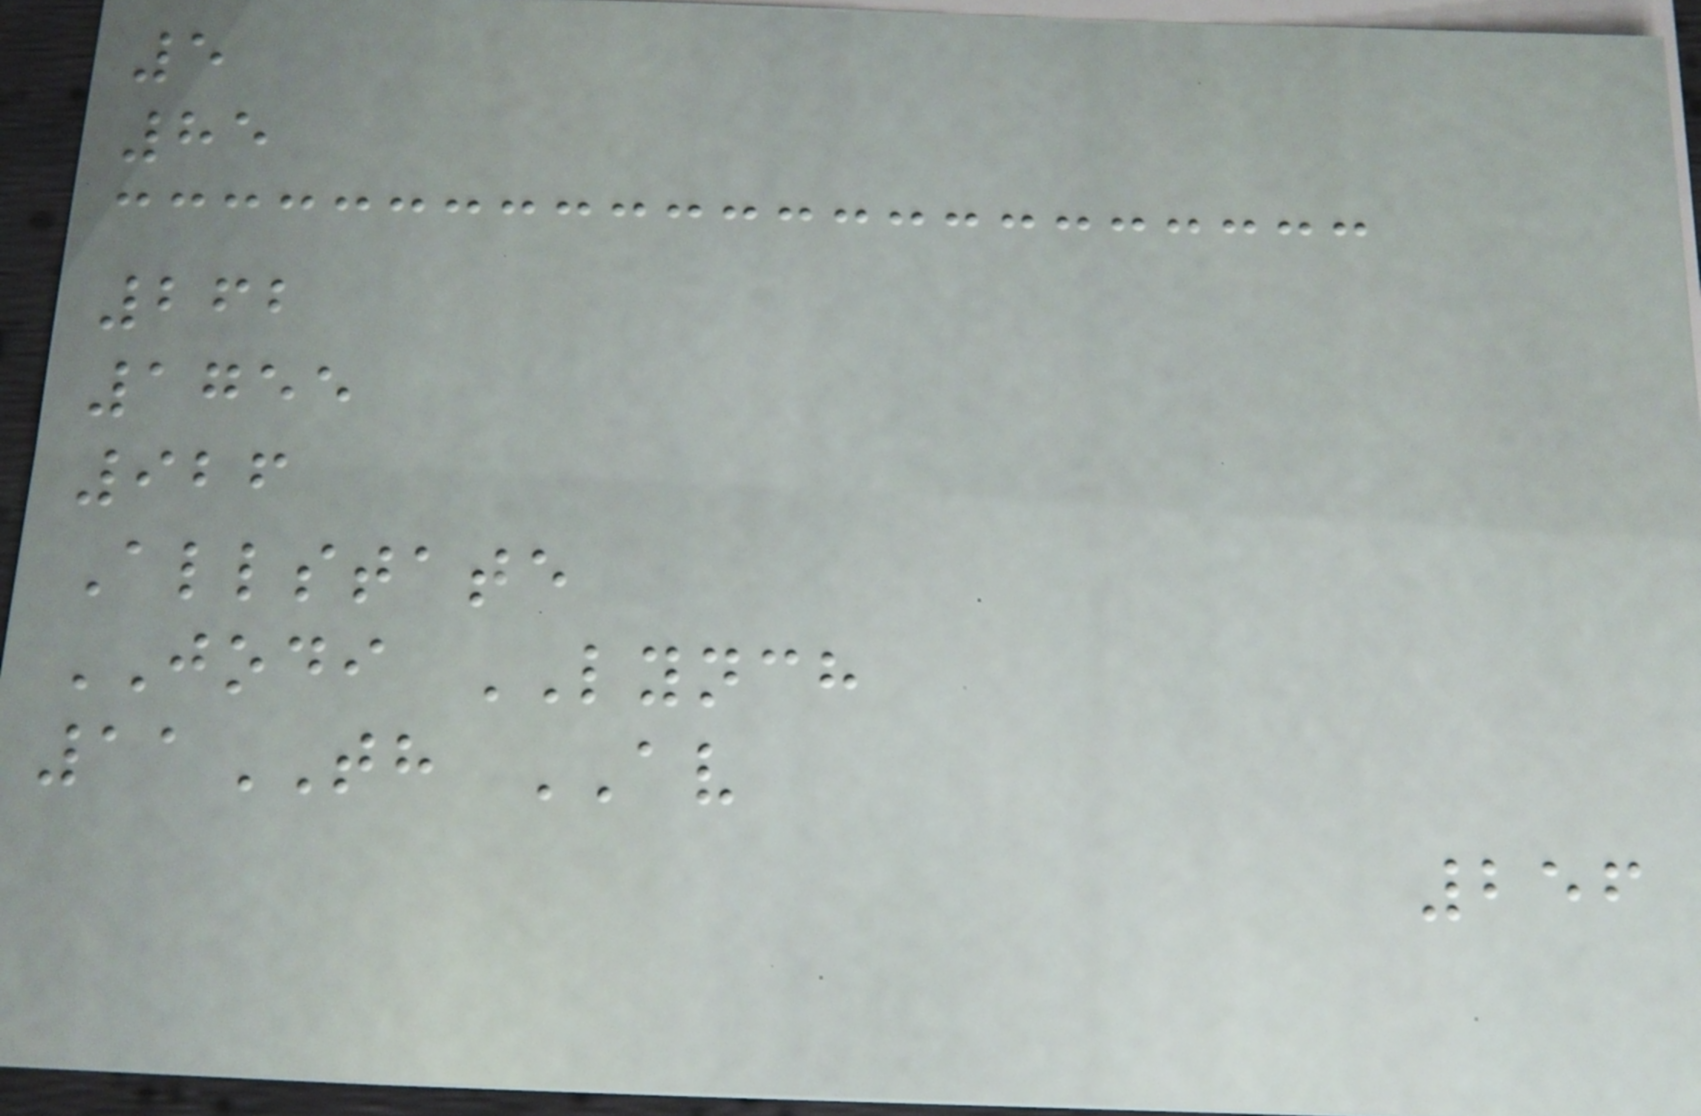5
85
262
1755
926
Allstate
JODI LYNCH
11TH AV
256
